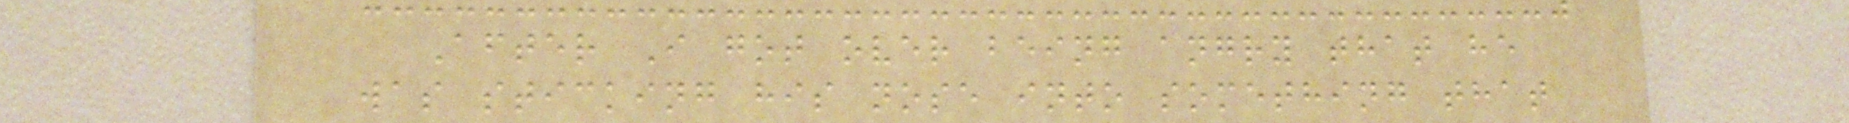After I got over being angry that he
was sticking his nose into something that
